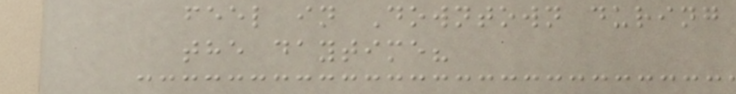feel in Downtown during
the daytime?
